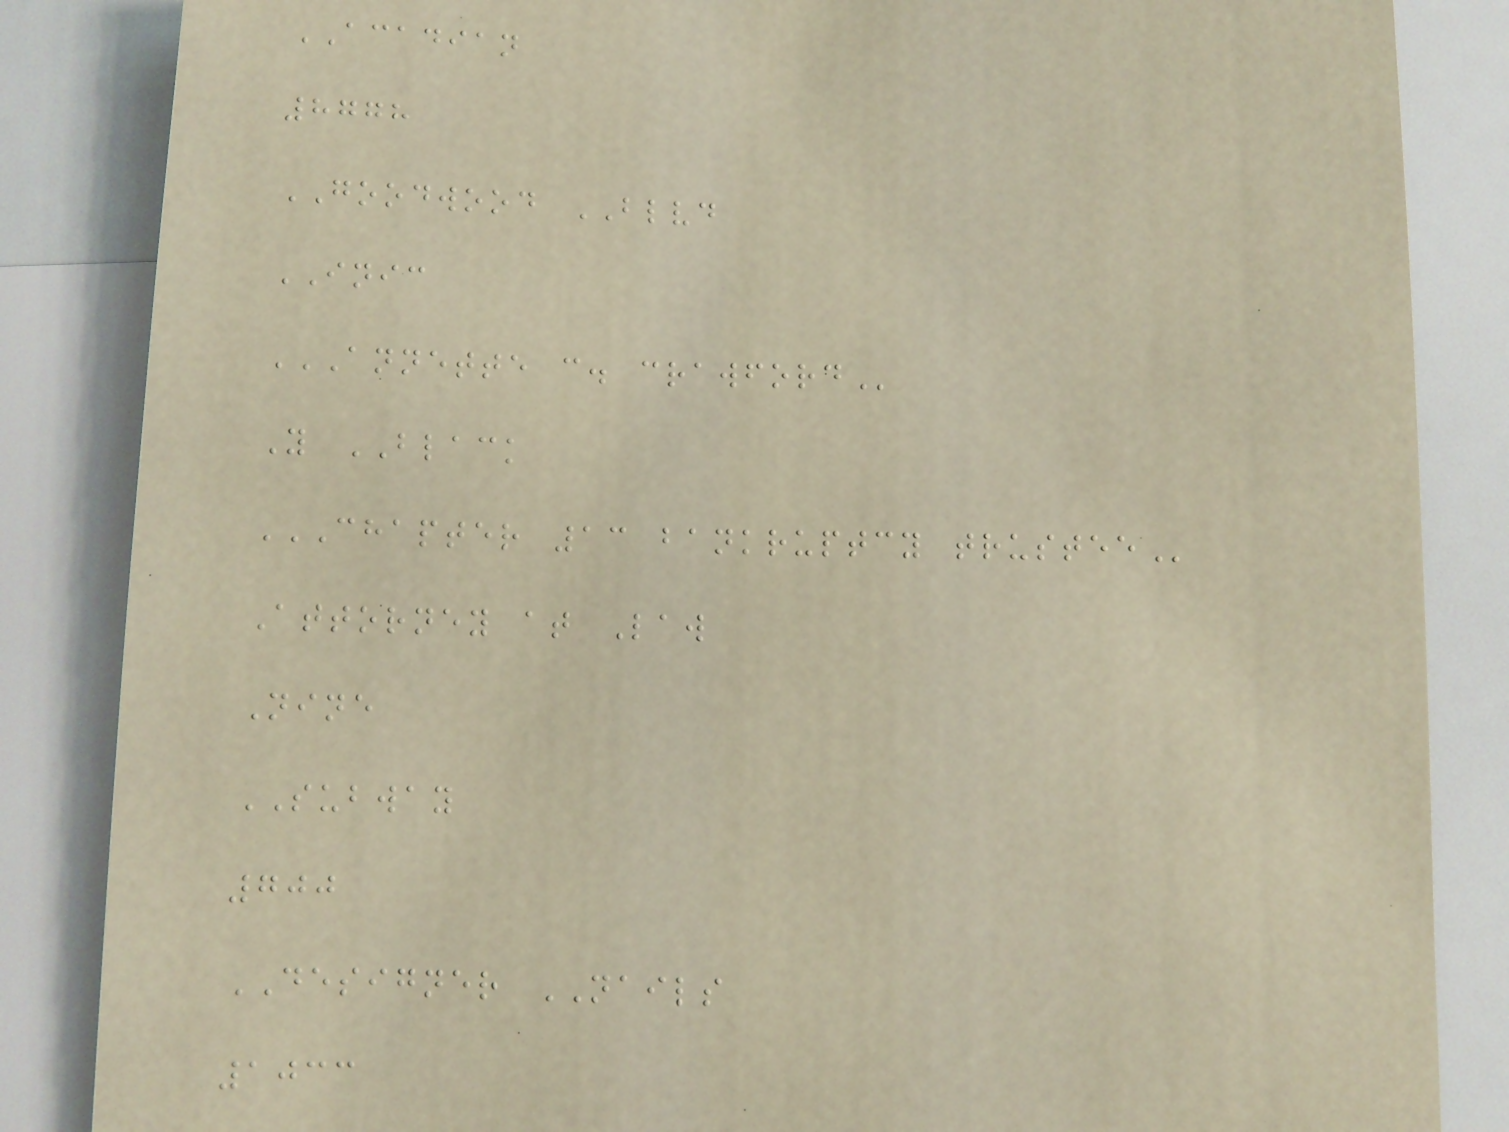ACADIAN
8778
GOODWOOD BLVD
INIC
ANNETTE C. CRAWFORD
Y BLACK
CHAPTER 13 BANKRUPTCY TRUSTEE
Attorney at Law
Nine
SUBWAY
700
DESIGNER NAILS
1033
